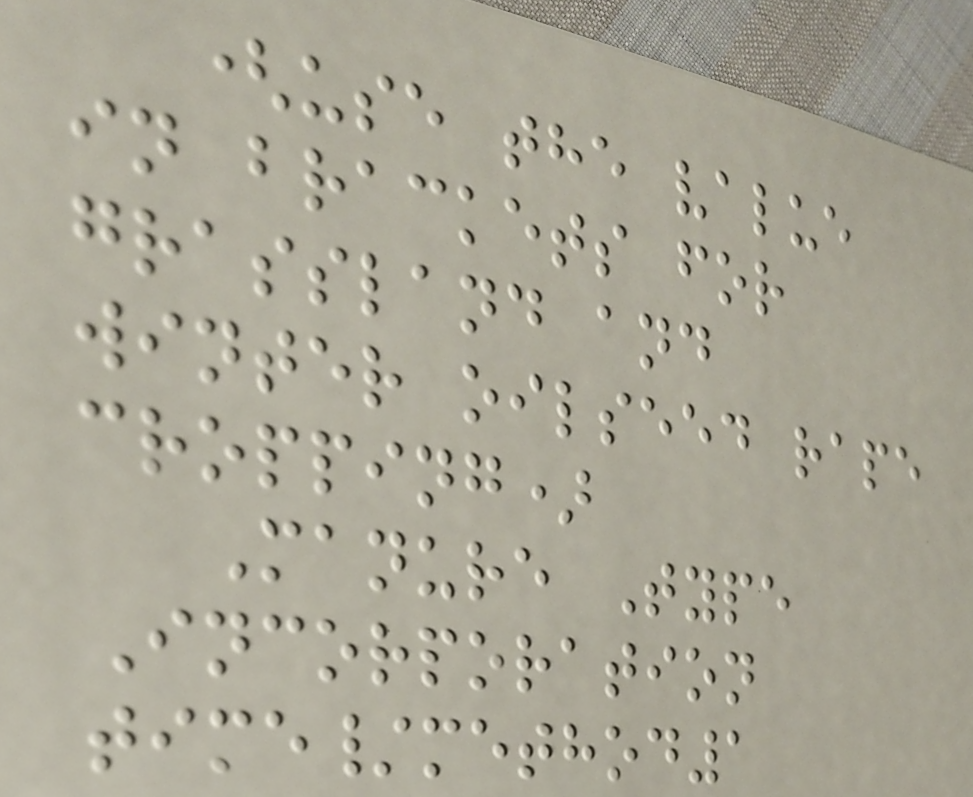(use the value
in brackets for
grassland and
winter oilseed rape
cropping)
Manure Type
Incorporation
time/method1
